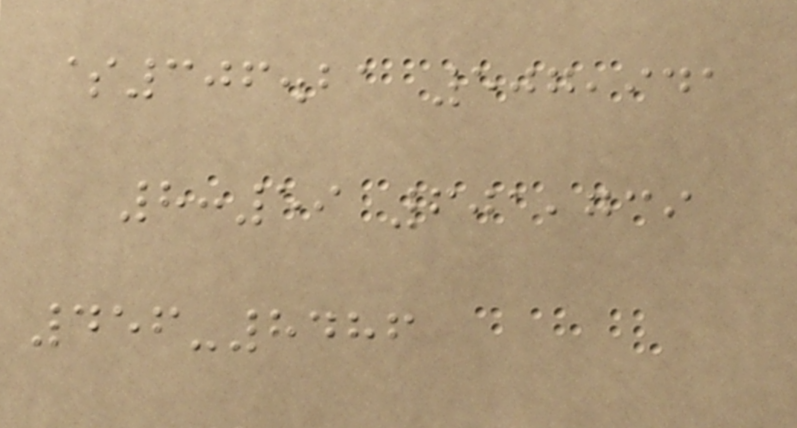$306.21 507,941
8:59 601,739
456-8486
